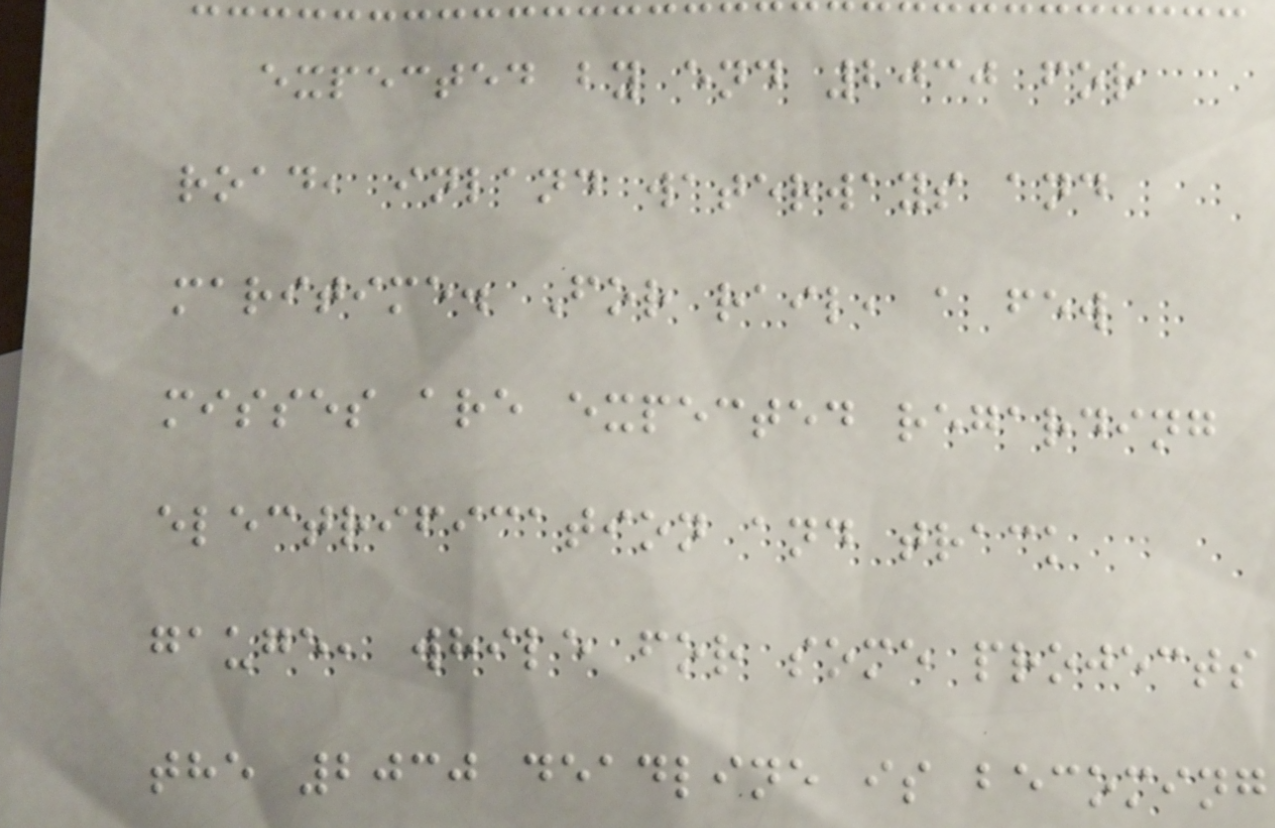expected by end 2030 for
road, inland waterways and
maritime. For rail, a few
misses are expected regarding
electrification and track
gauge, while for some projects
the 2030 deadline is becoming
